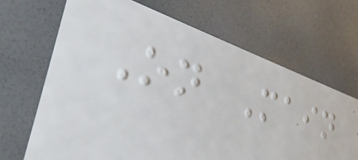On Main
